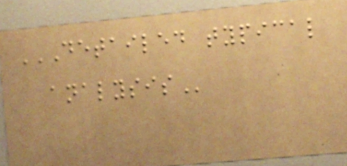DETAILED TYPICAL
ANALYSIS
